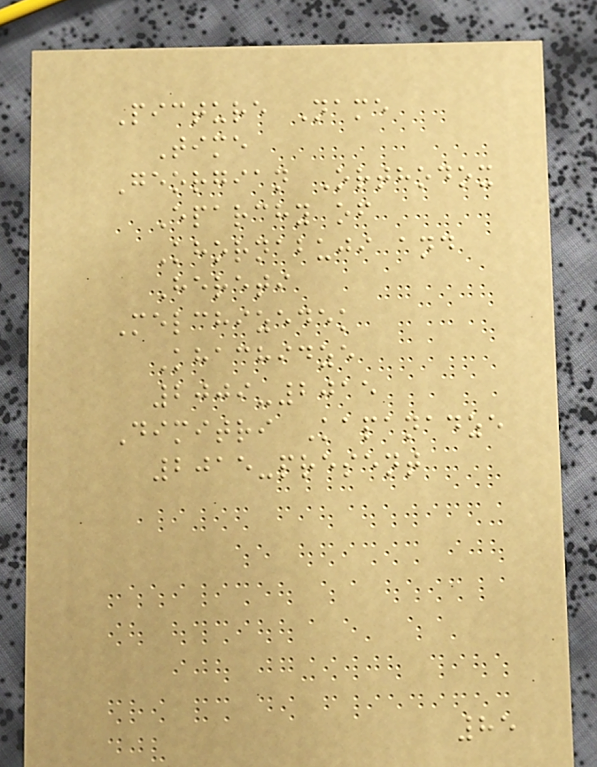Picture Name
Time
Georgian Orthodox
Eparchy of
Khornabuji and
Hereti
Melchizedek
Khachidze
2009-2015
Dimitri Kapanadze
2015-present
85
